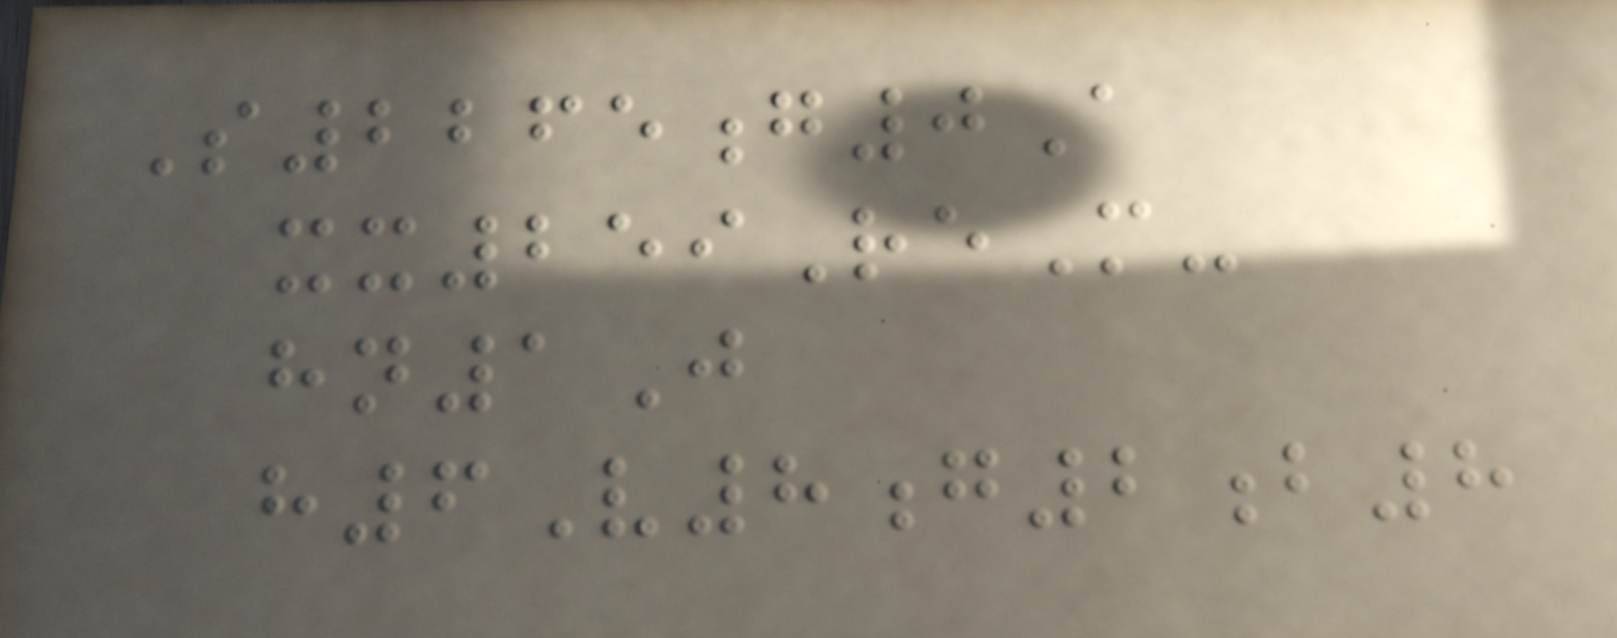S2265g0A
xx259ReM-
hn1J
h6V8g2b8
